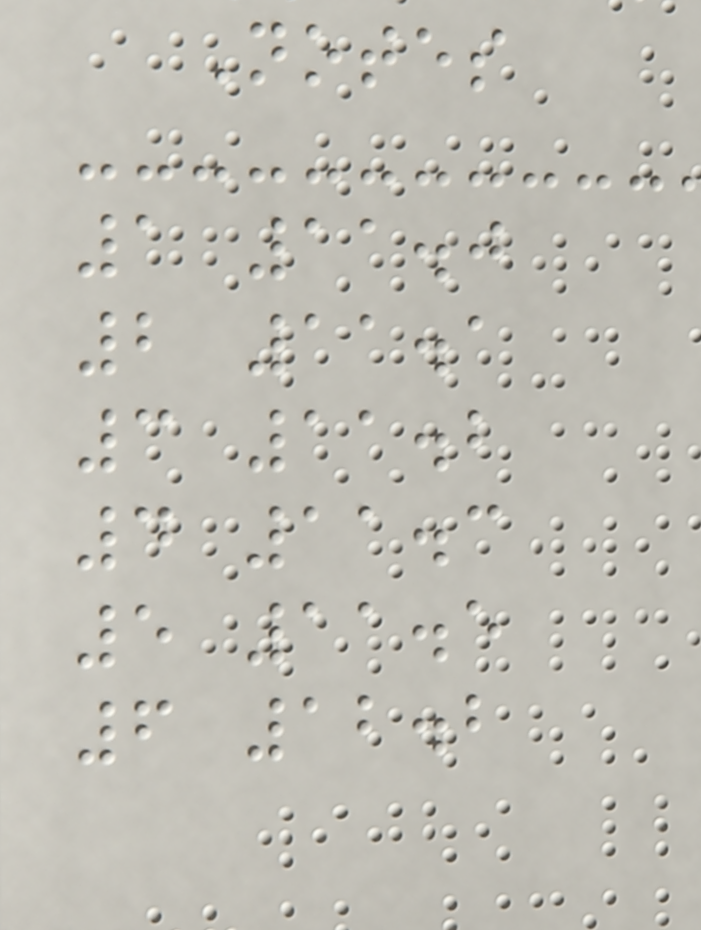Notes
1 11.0
2 11.1
3 11.2
4 11.3
5 11.5
6 12.2
